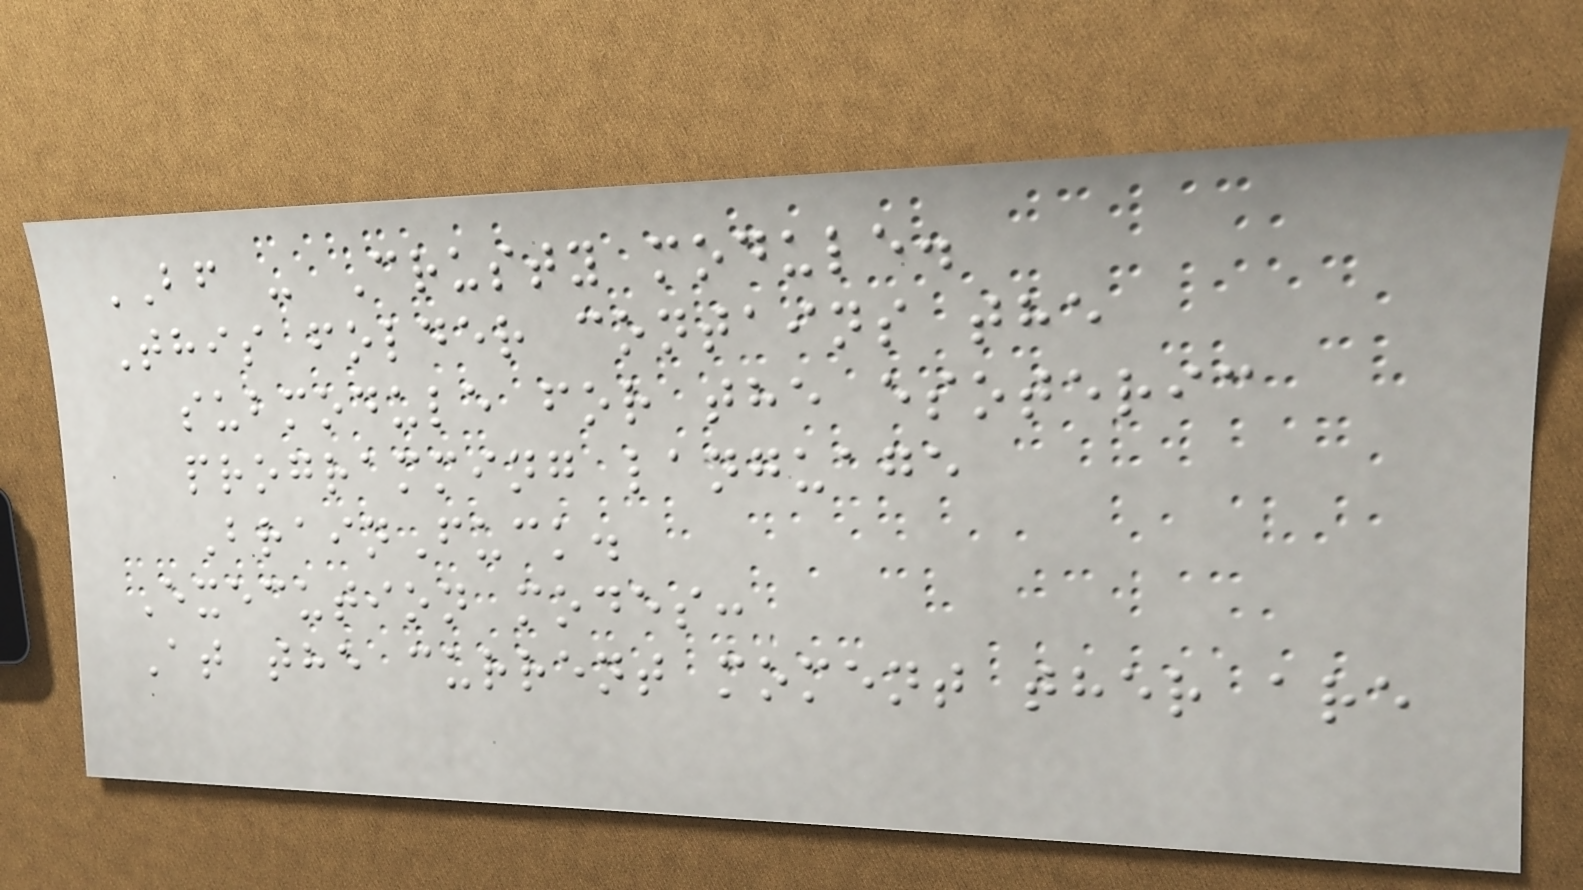BF - Crusty module.
This folder contains the
submodule for the esoteric
programming language
BrainFuck.
Execution modes:
At the current moment ther are
